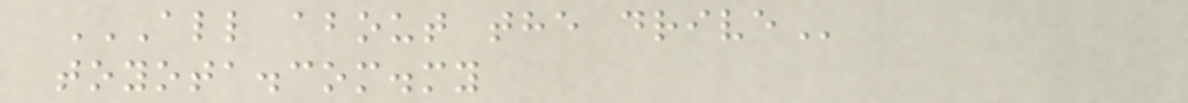ALL ABOUT THE DRIVE
toyota.com.my
